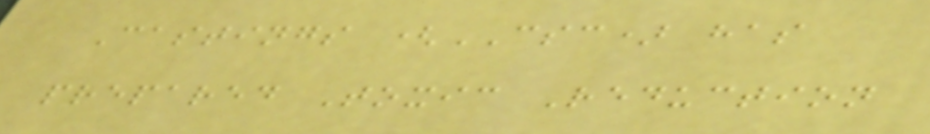Castings (CSC) has
prepared Toxic Reduction
